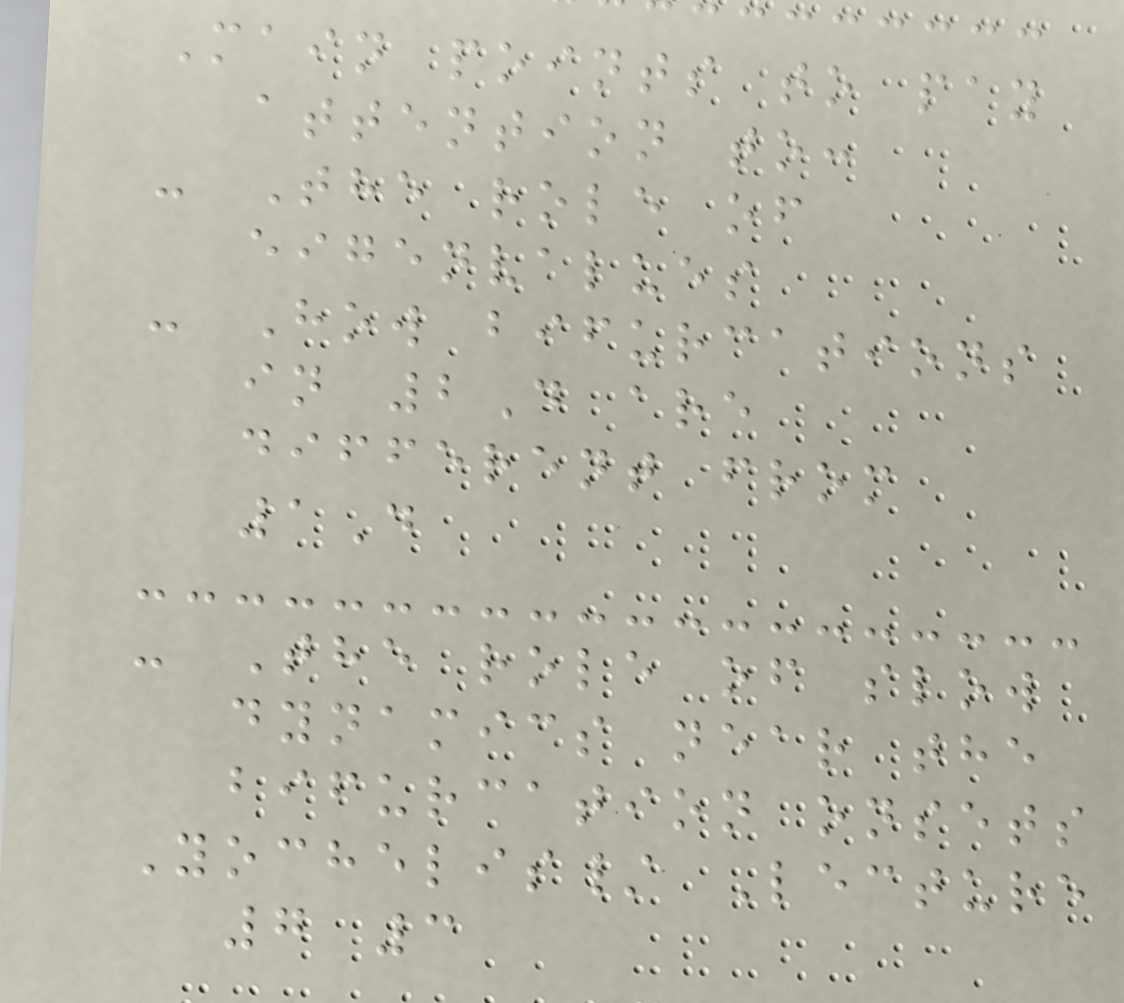Main points to pay
attention to:
- The role of
eigenvalues
- How bifurcations
in 2D are
different from
1D
- The role of slow
dynamics near the
bifurcation onsets
Yochelis/ Lecture
7 3
